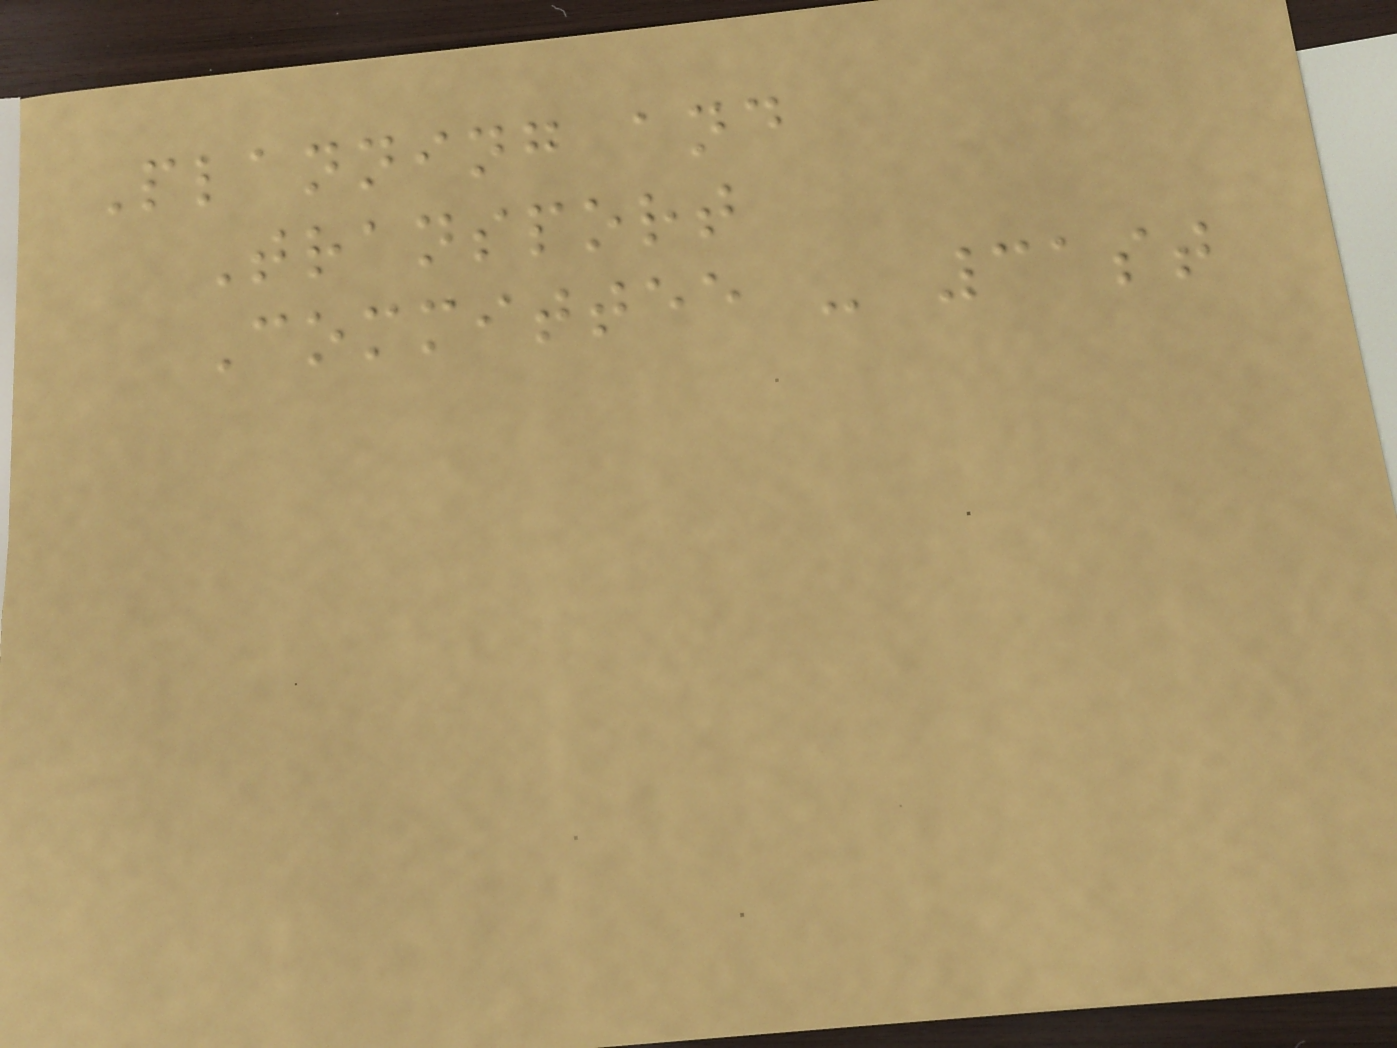Planning and
Transport
Committee - 31st
